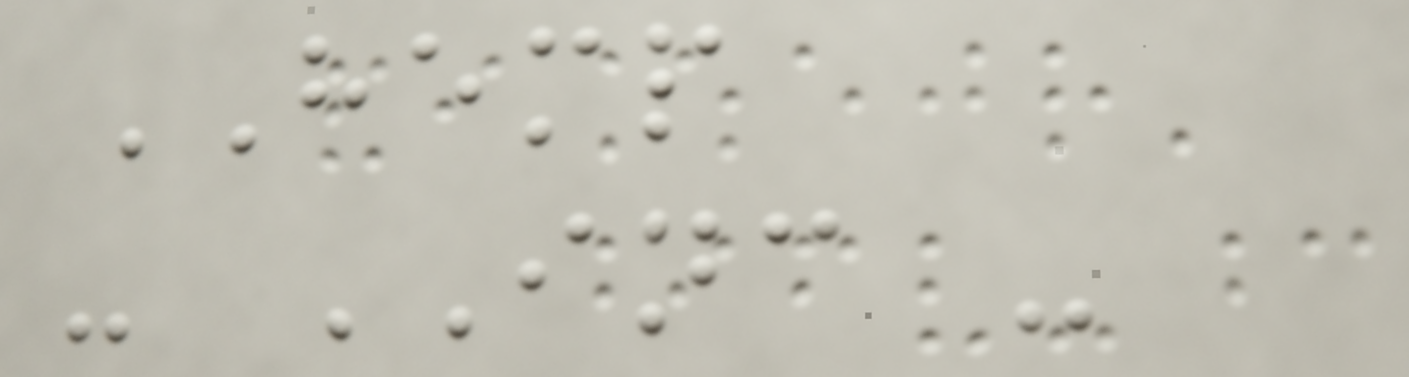HEMP
- INC -
